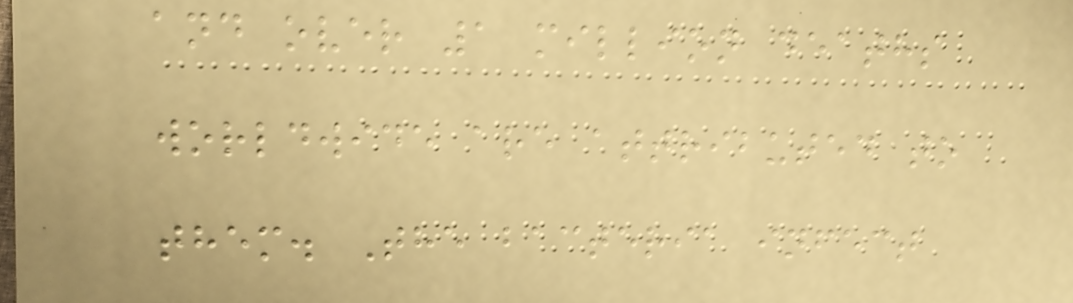and over 1 million deaths
worldwide are attributed to
them. The bacteria infect
